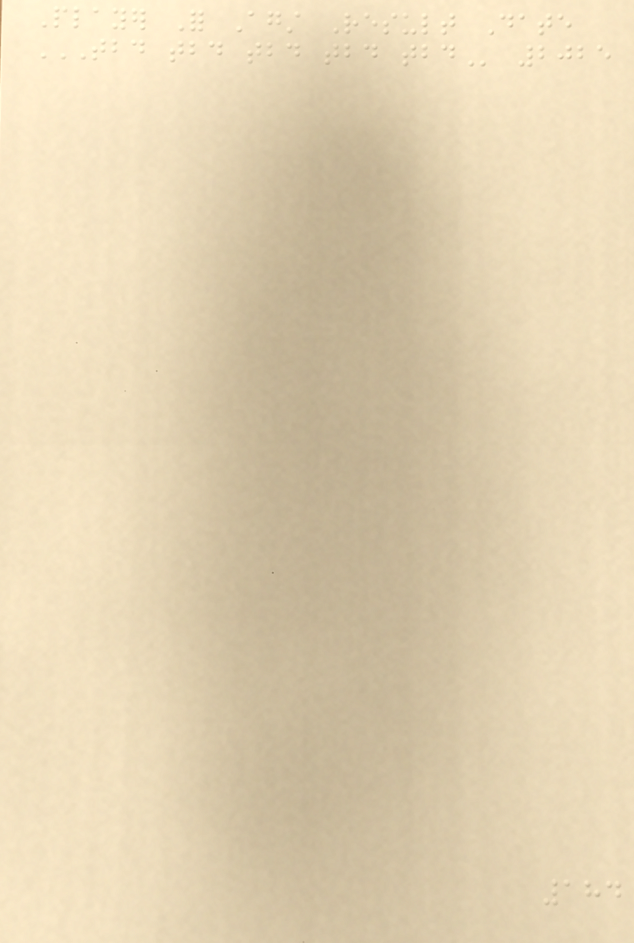Player For Against Result Date
TBD TBD TBD TBD TBD 2025
184
